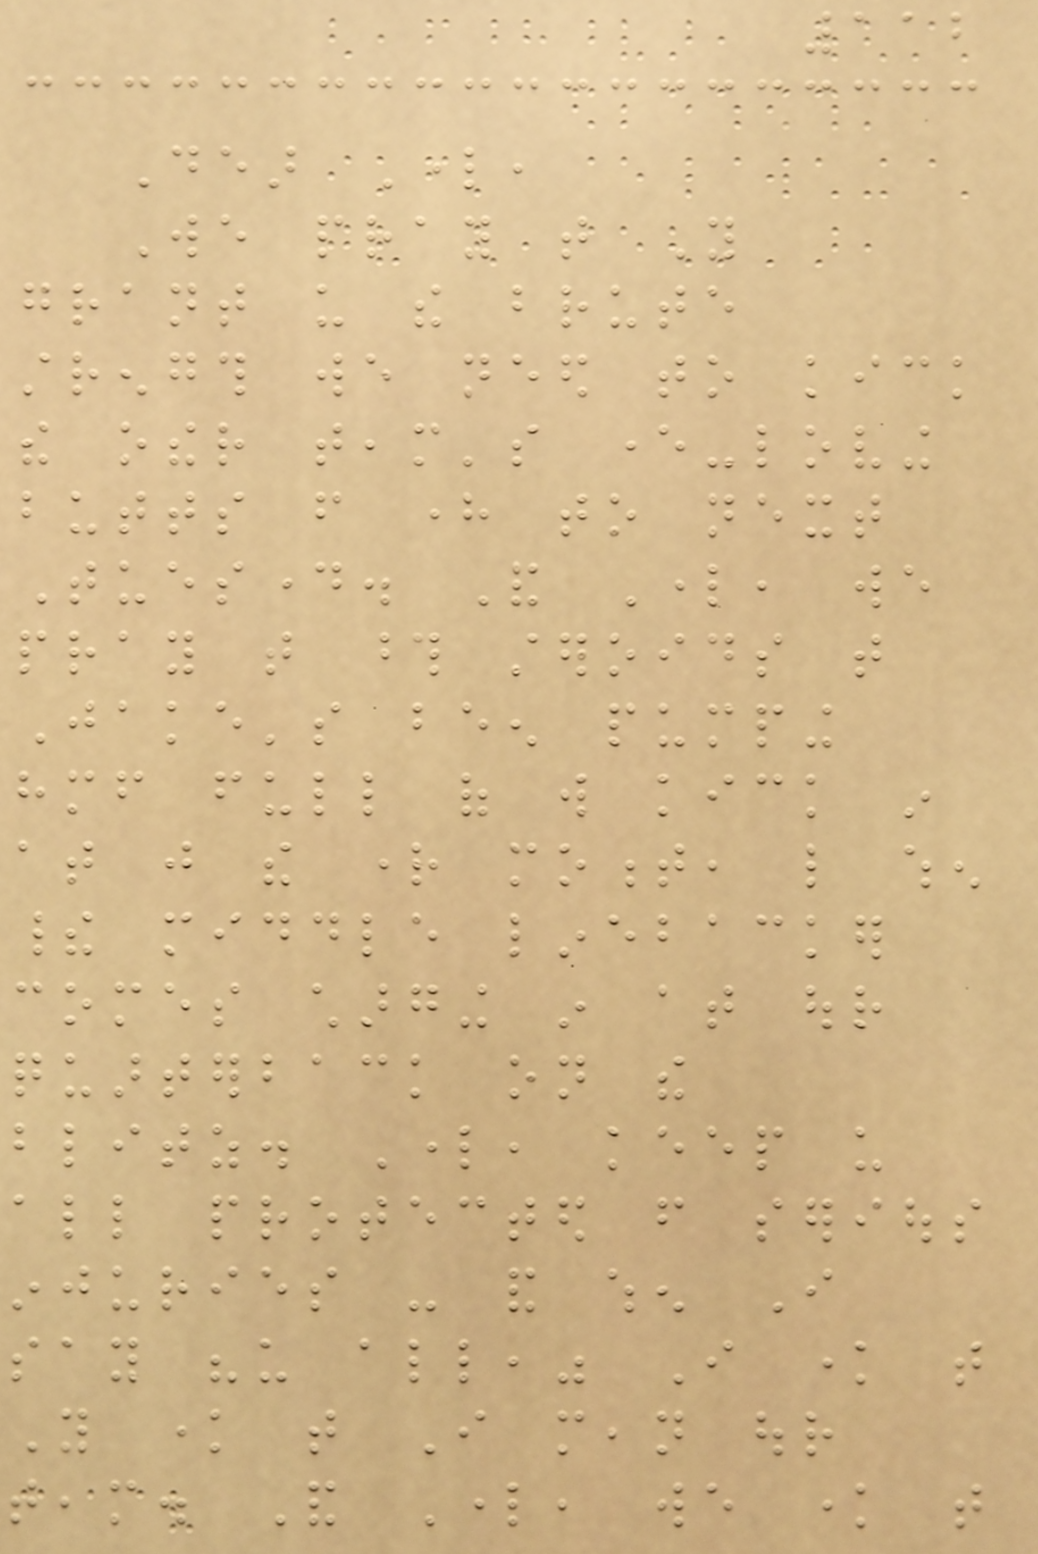112
Dear Lord,
We pray that You
grant us the brute
strength we need to kick
the other team's ever-loving
butts from here to next
Tuesday. And Lord, we
pray that those steroids that
Jake's been pumping
himself full of will kick in
at just the right moment, like when
their middle linebacker
comes charging in at our
quarterback on the
blitz. Lord, keep us
all protected from serious
injuries - and when I
say "us all," I know that
You know that I mean our
team. And Lord, we know that
